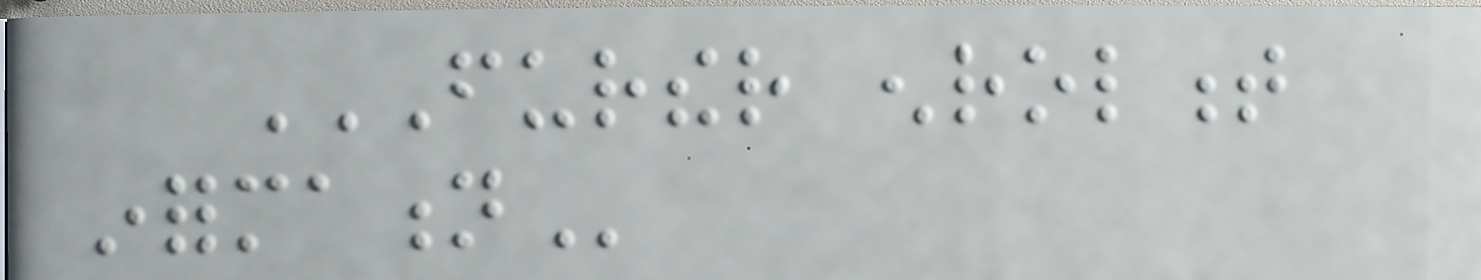FURTHER ENROLMENT
INFORMATION
